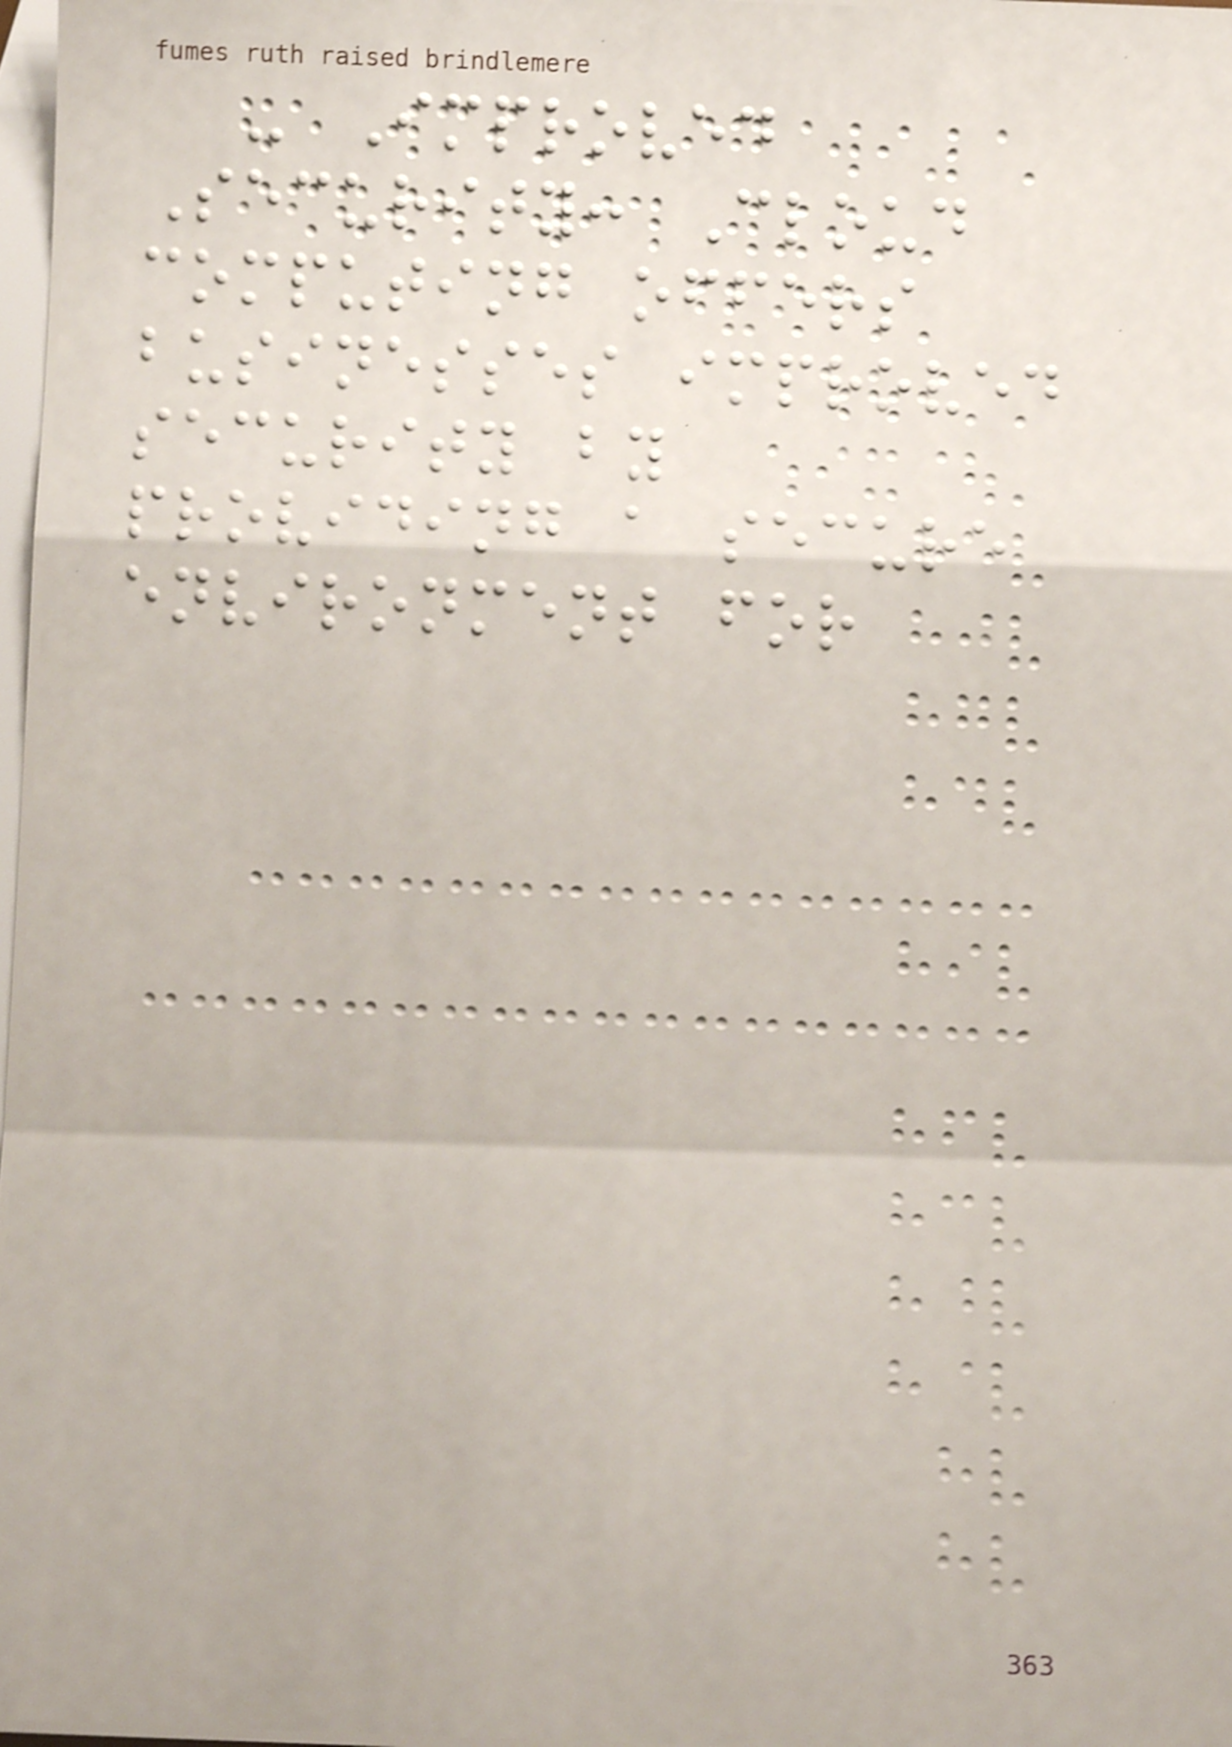- Improved
Security: Cloud
computing offers
businesses improved
security by
providing a secure
environment for
